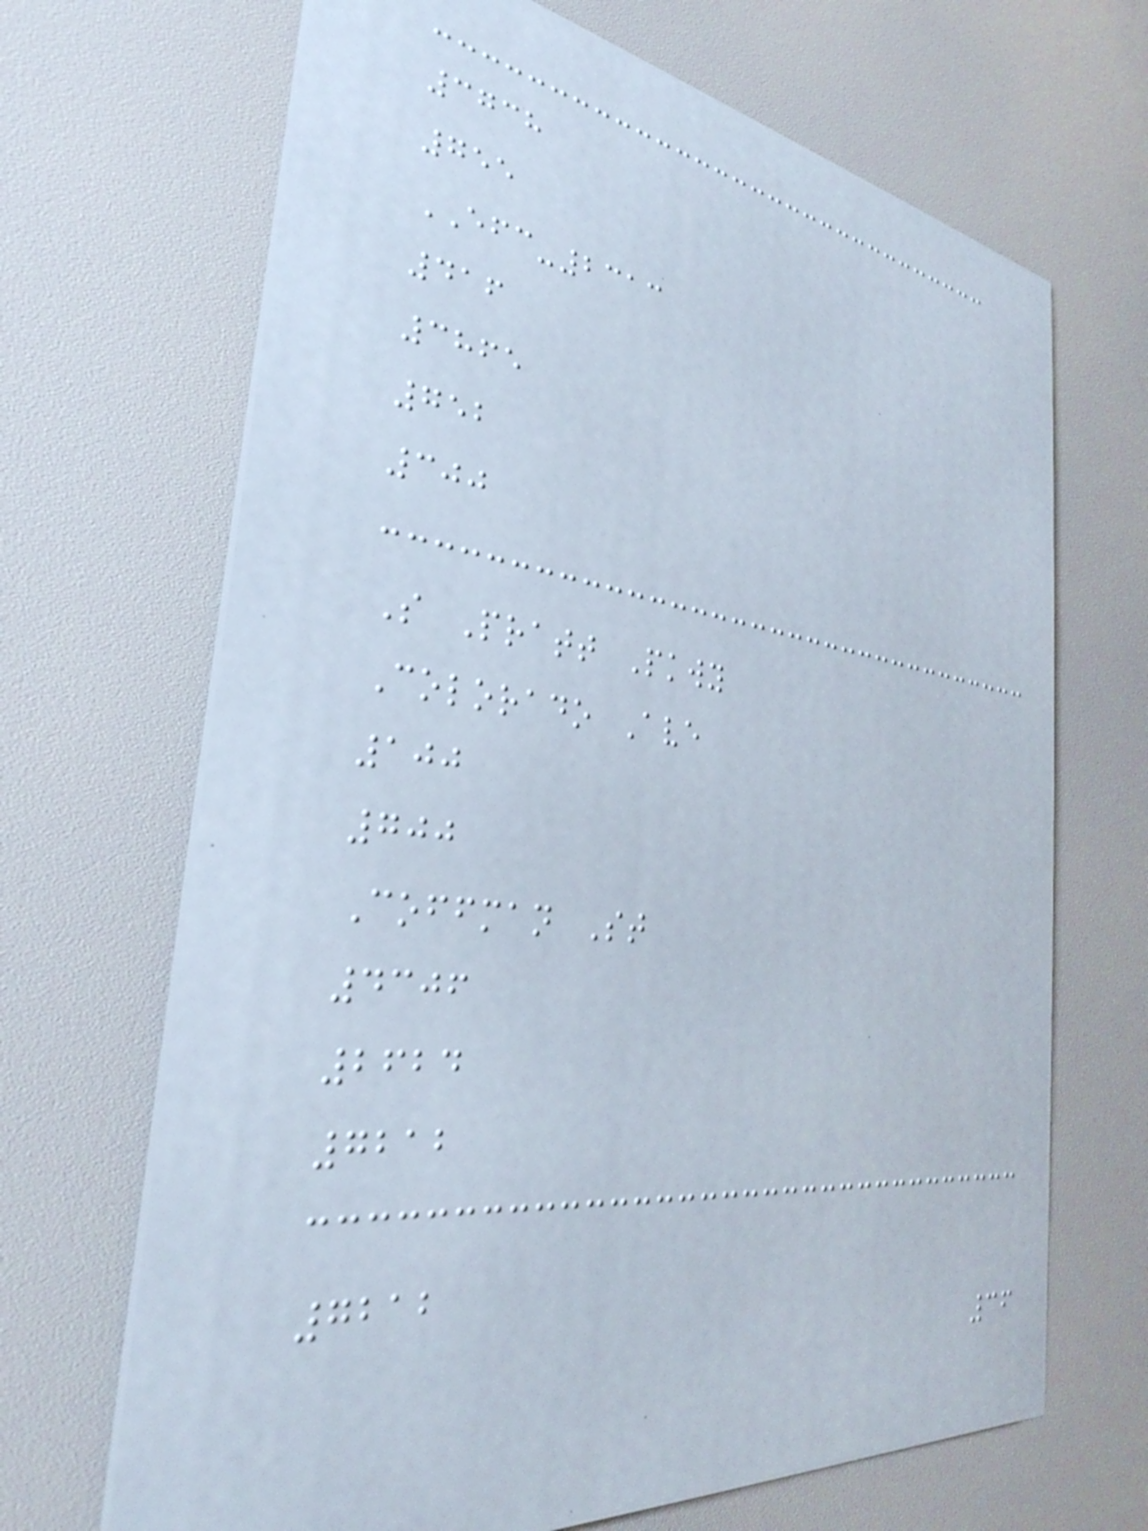3738
755
EFC-2313
416
3865
752
300
S Pratt Pkwy
Colorado Ave
100
700
Coffman St
4306
2624
7212
7212
36
